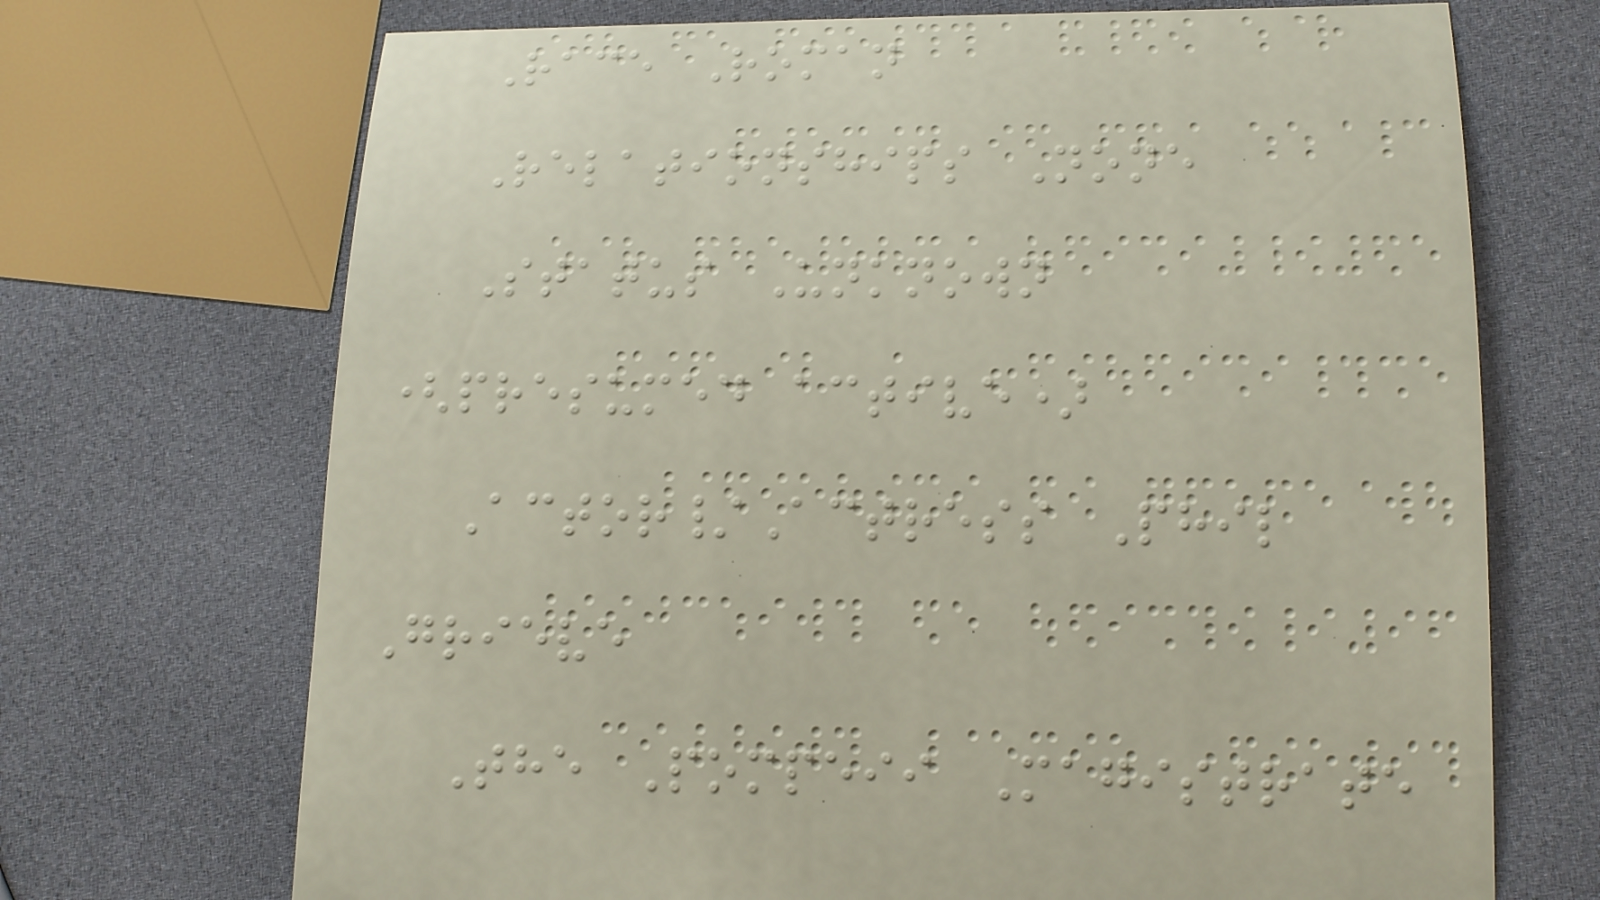Race Roman
Relationships None
Status Unknown
(presumed active)
Actor/Actress Phil
Grieve
The Pompeii Magistrate
